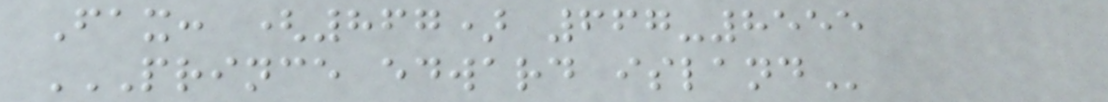Fax: (867) 667-8555
PRINCE EDWARD ISLAND
